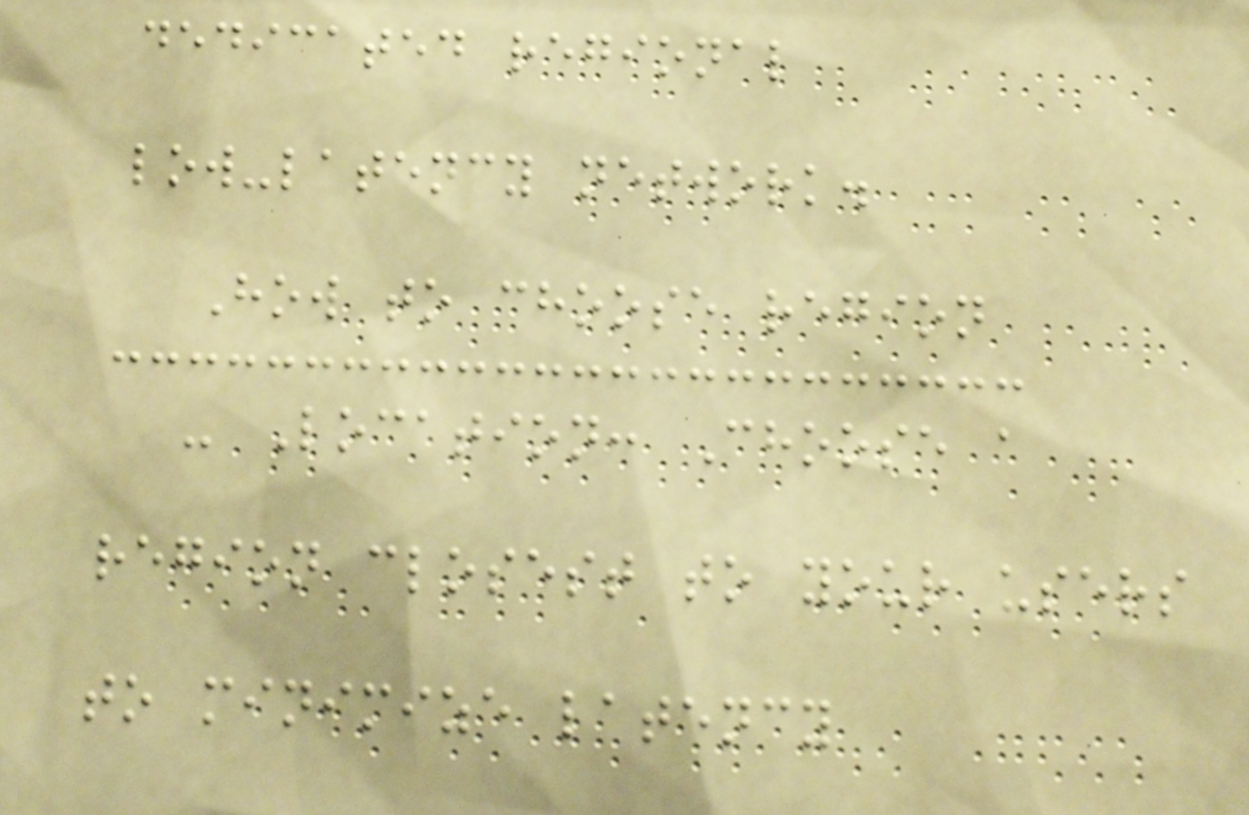dedicated regional
low-latency network.
How to choose region
- Location: Choose a
region closest to your users
to minimize latency
